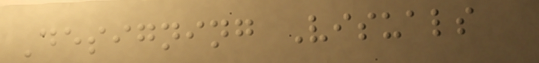Designing Visuals
